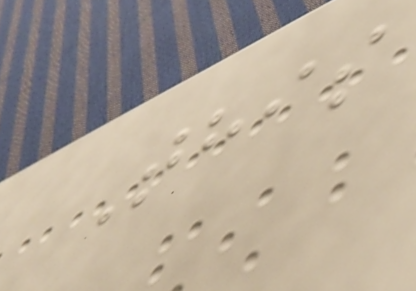This
